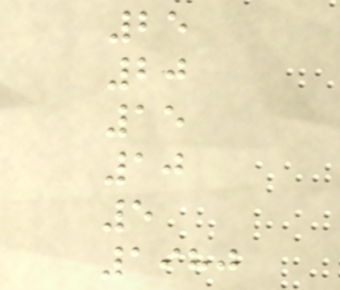25
20
15
10
5
1980
